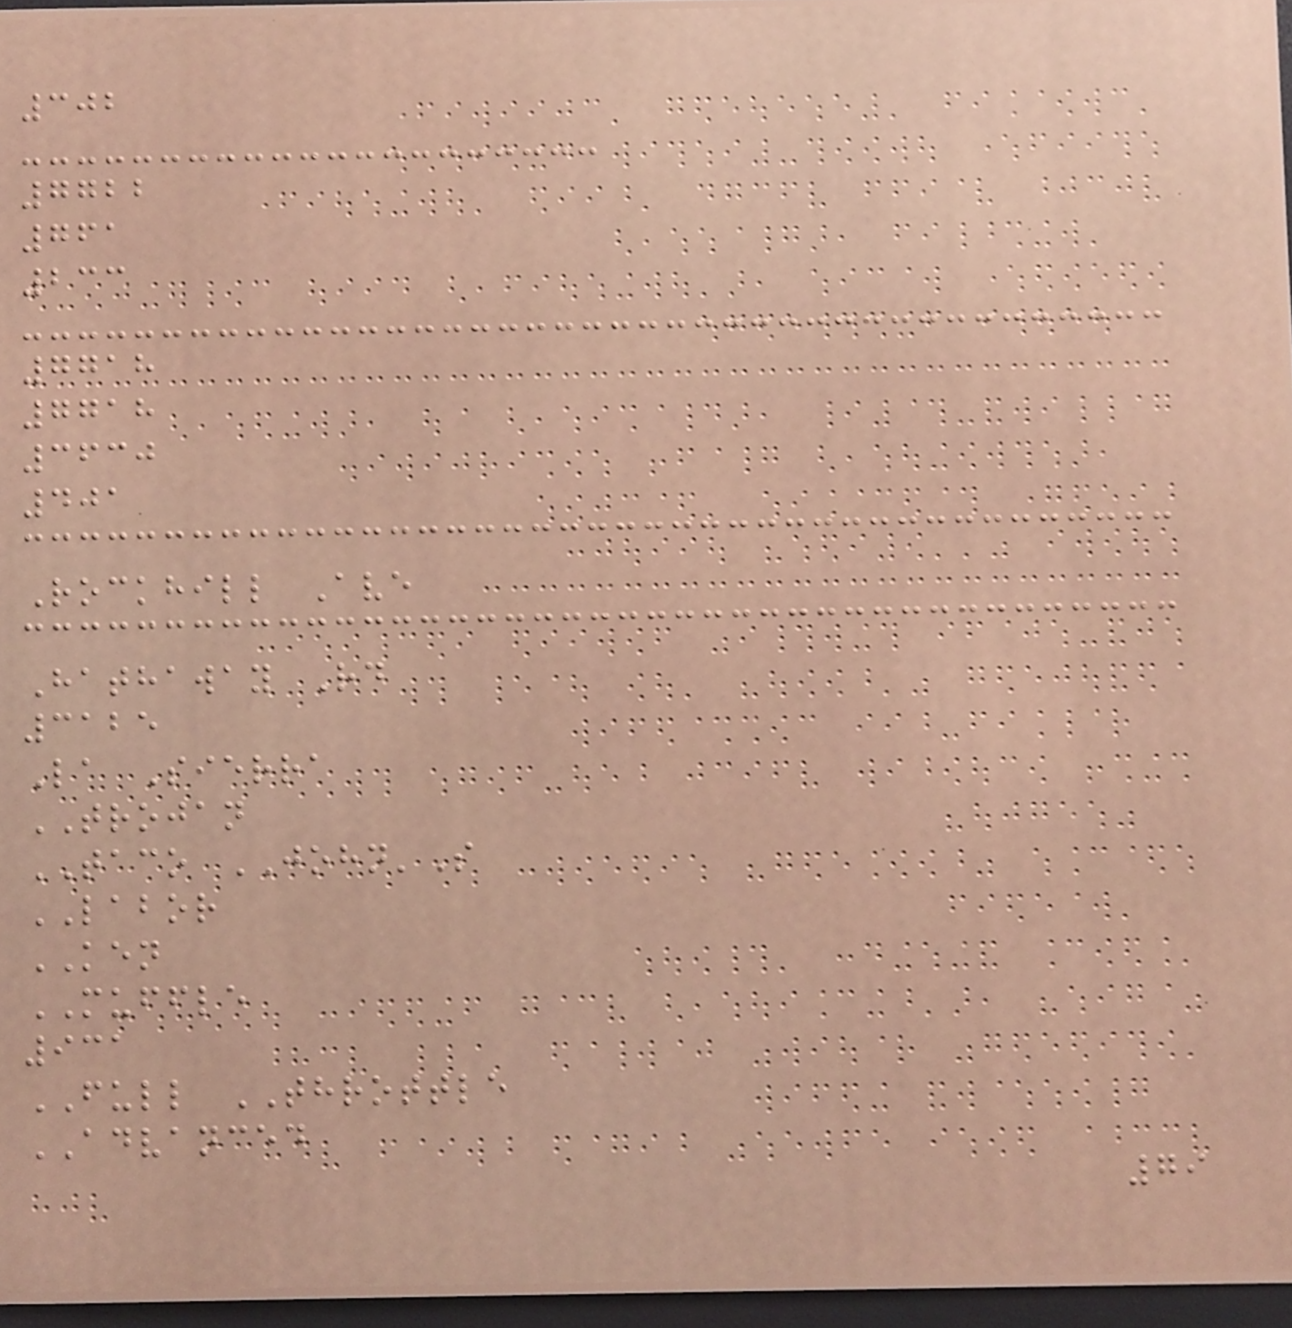302
7722
761
233
7718
7718
3630
401
Rockhill Ave
Hathaway Rd
3125
La Sierra
TROJAN
TACO JOHN'S
LABOR
KEN
MUFFLE
931
FULL THROTTLE
ADVANCED
79
